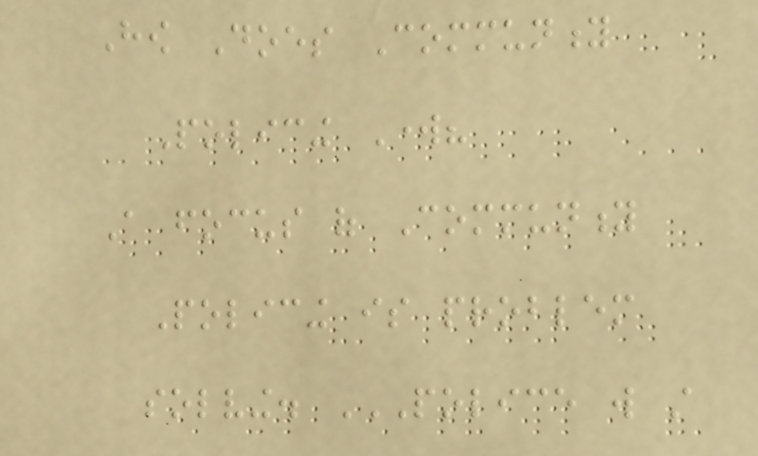How Does Community
Policing Work?
A focus of Community
Policing is problem
solving. POLICE WILL STILL
